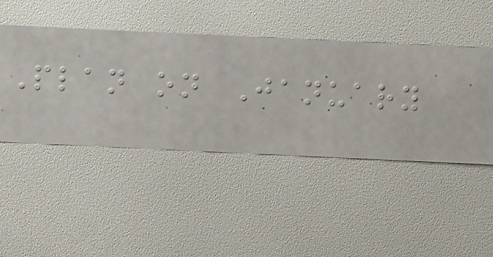Plan on January
